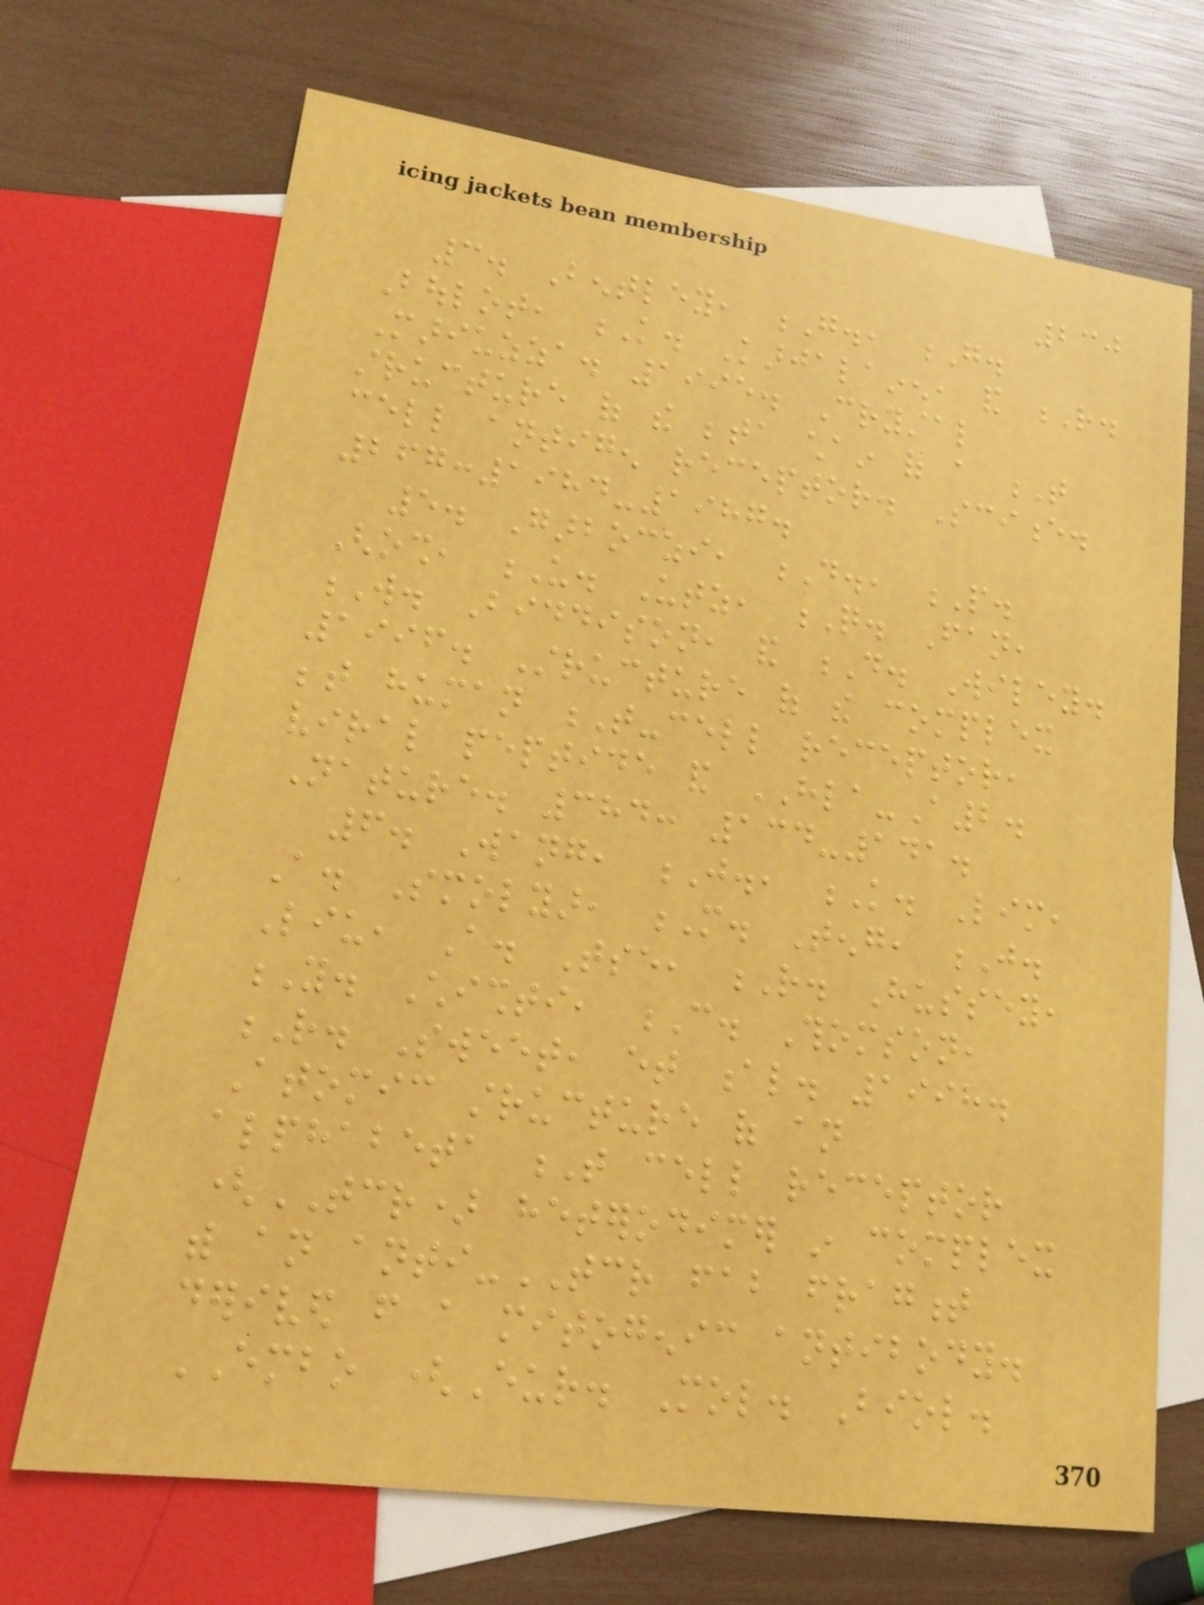230
3. Bentley, G., G.
Boulot, K. Karjalainen, and R.
Mariuzza. 1995. Crystal
structure of the beta chain of a T
cell antigen receptor. Science.
267:1984-1987.
5. Garboczi, D., P.
Ghosh, U. Utz, Q. Fan,
W. Biddison, and D. Wiley.
1996. Structure of the complex
between human T-cell receptor,
viral peptide and HLA-A2.
Nature. 384: 134-141.
6. Wang, J., K. Lim,
A. Smolyar, M. Teng, J.
Liu, A. Tse, R. Hussey,
Y. Chishti, C. Thomson,
R. Sweet, et al. 1998.
Atomic structure of an
alphabeta T cell receptor
(TCR) heterodimer in complex
with an anti-TCR fab fragment
derived from a mitogenic antibody.
EMBO (Eur. Mol. Biol.
